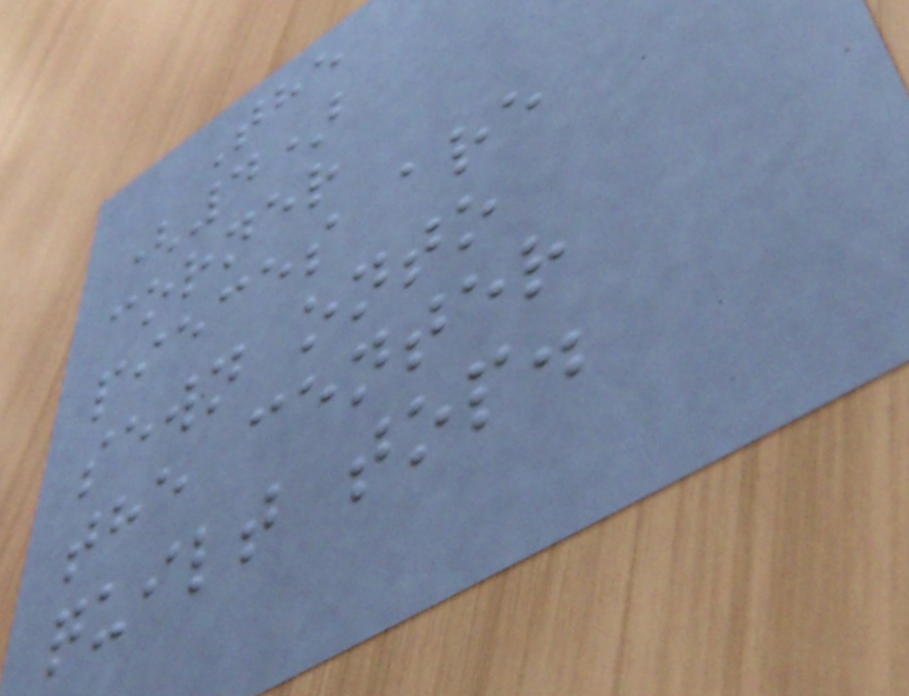The
(4)
corner
pieces are
sewn onto
the center
quilt top.
